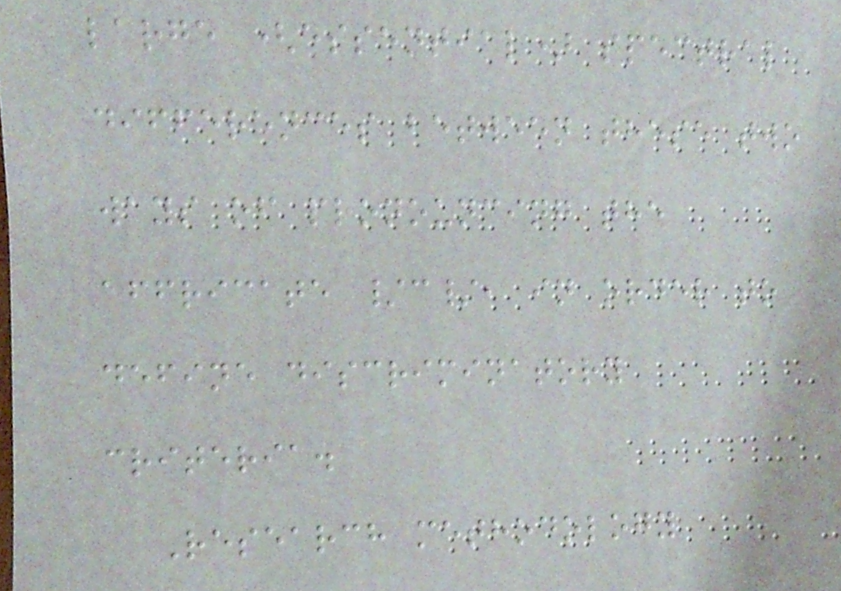large (essential) spectral
differences between these two
ways of pronouncing the
affricate /c/, in order to
define discriminatory
criteria.
Research methodology
